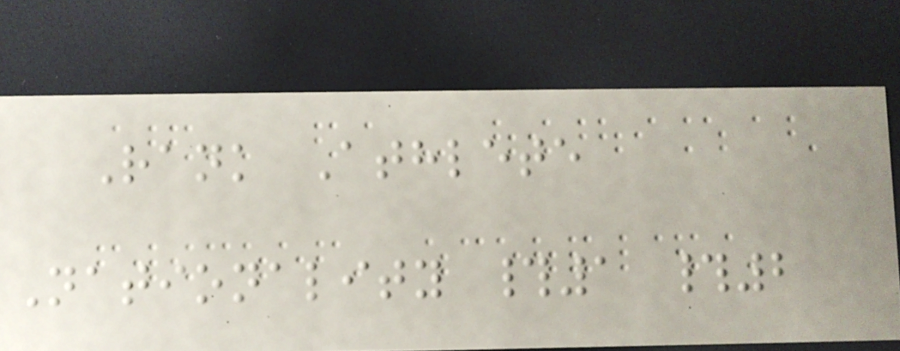Rank Athlete
Nationality #1 #2
